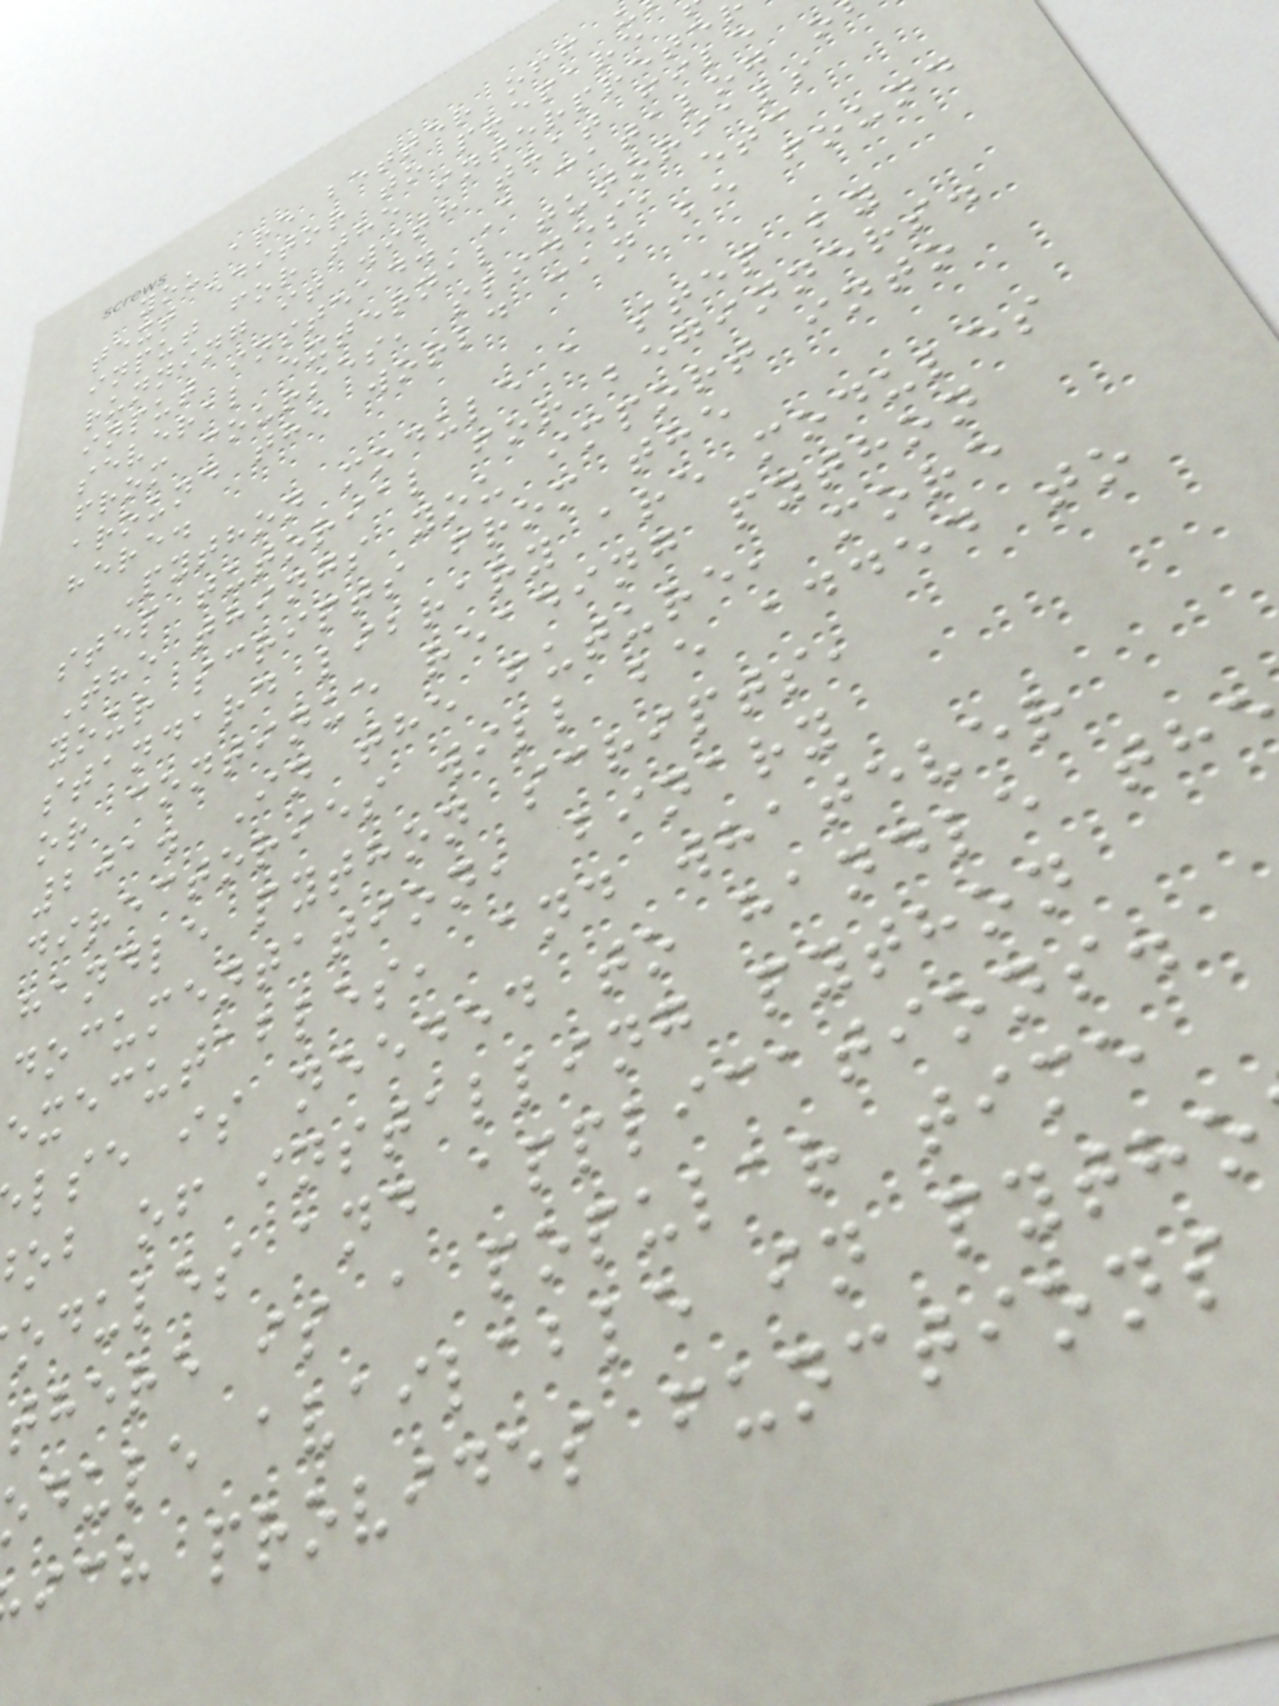you are better off u
text editor to prepare
input for the interprete
running it with that file
input instead. A catalog o
several external tutorials
from courses, slides, etc
around the world can be found
here.
Python module a step by
step tutorial for beginners.
The things you import into
your scripts from the
standard library are modules
or continue reading python
201. In the future, more
directories will be added to
handle python scripts,
documentation, binary
executables, and whatever
lse is needed to handle th
ob of installing python
odules and applications.
there is a popular time
dule available in pytho
ich provides functions
